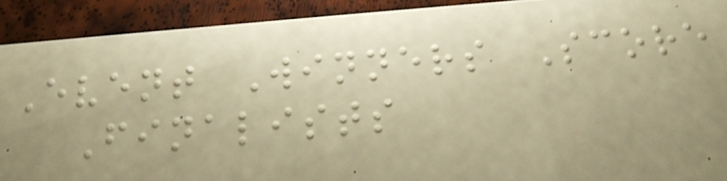Event Winners Score
Finalists
